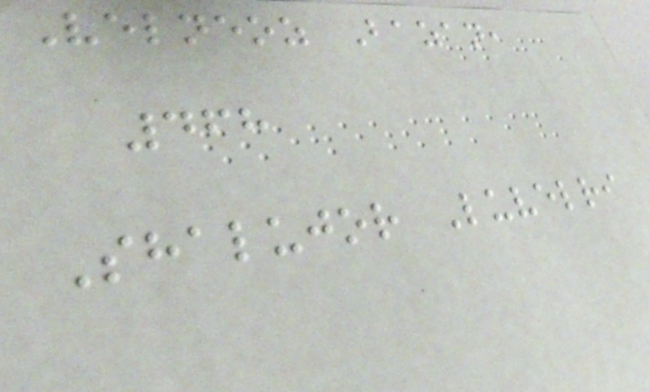Velneoz Bazan,
468
Shalujor Luvelri
